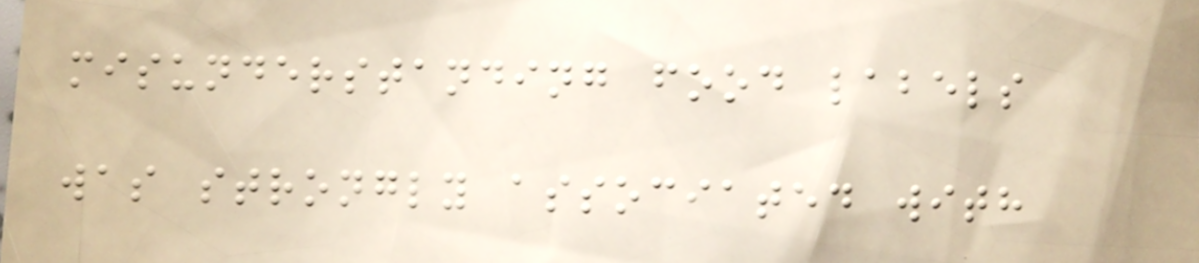misunderstanding food labels
was strongly associated with
